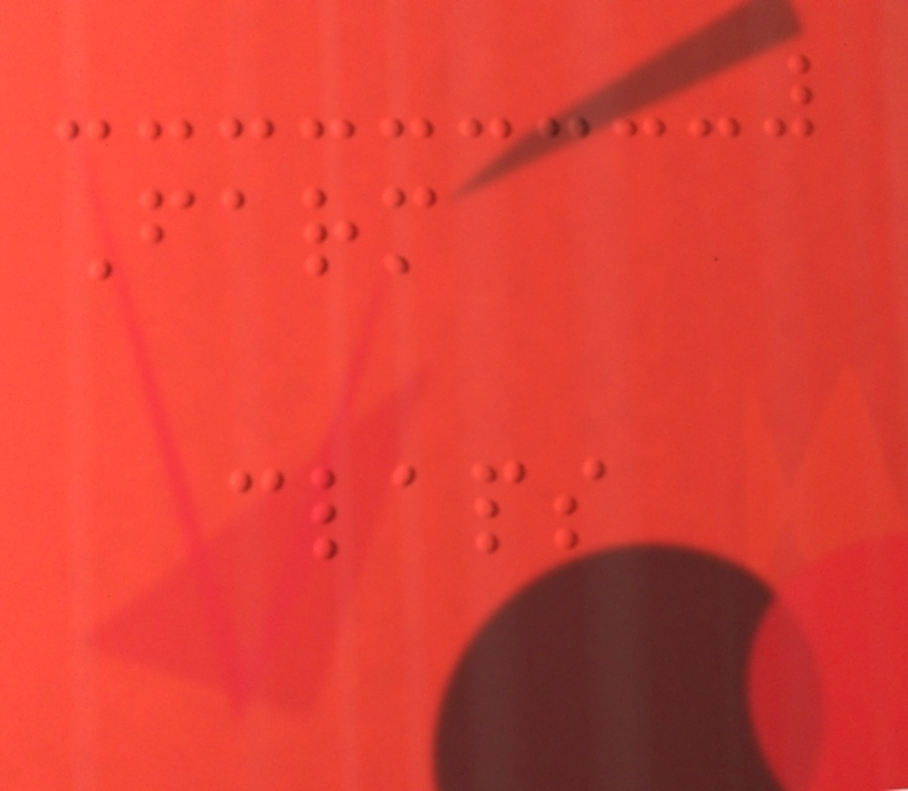Farm
claps
